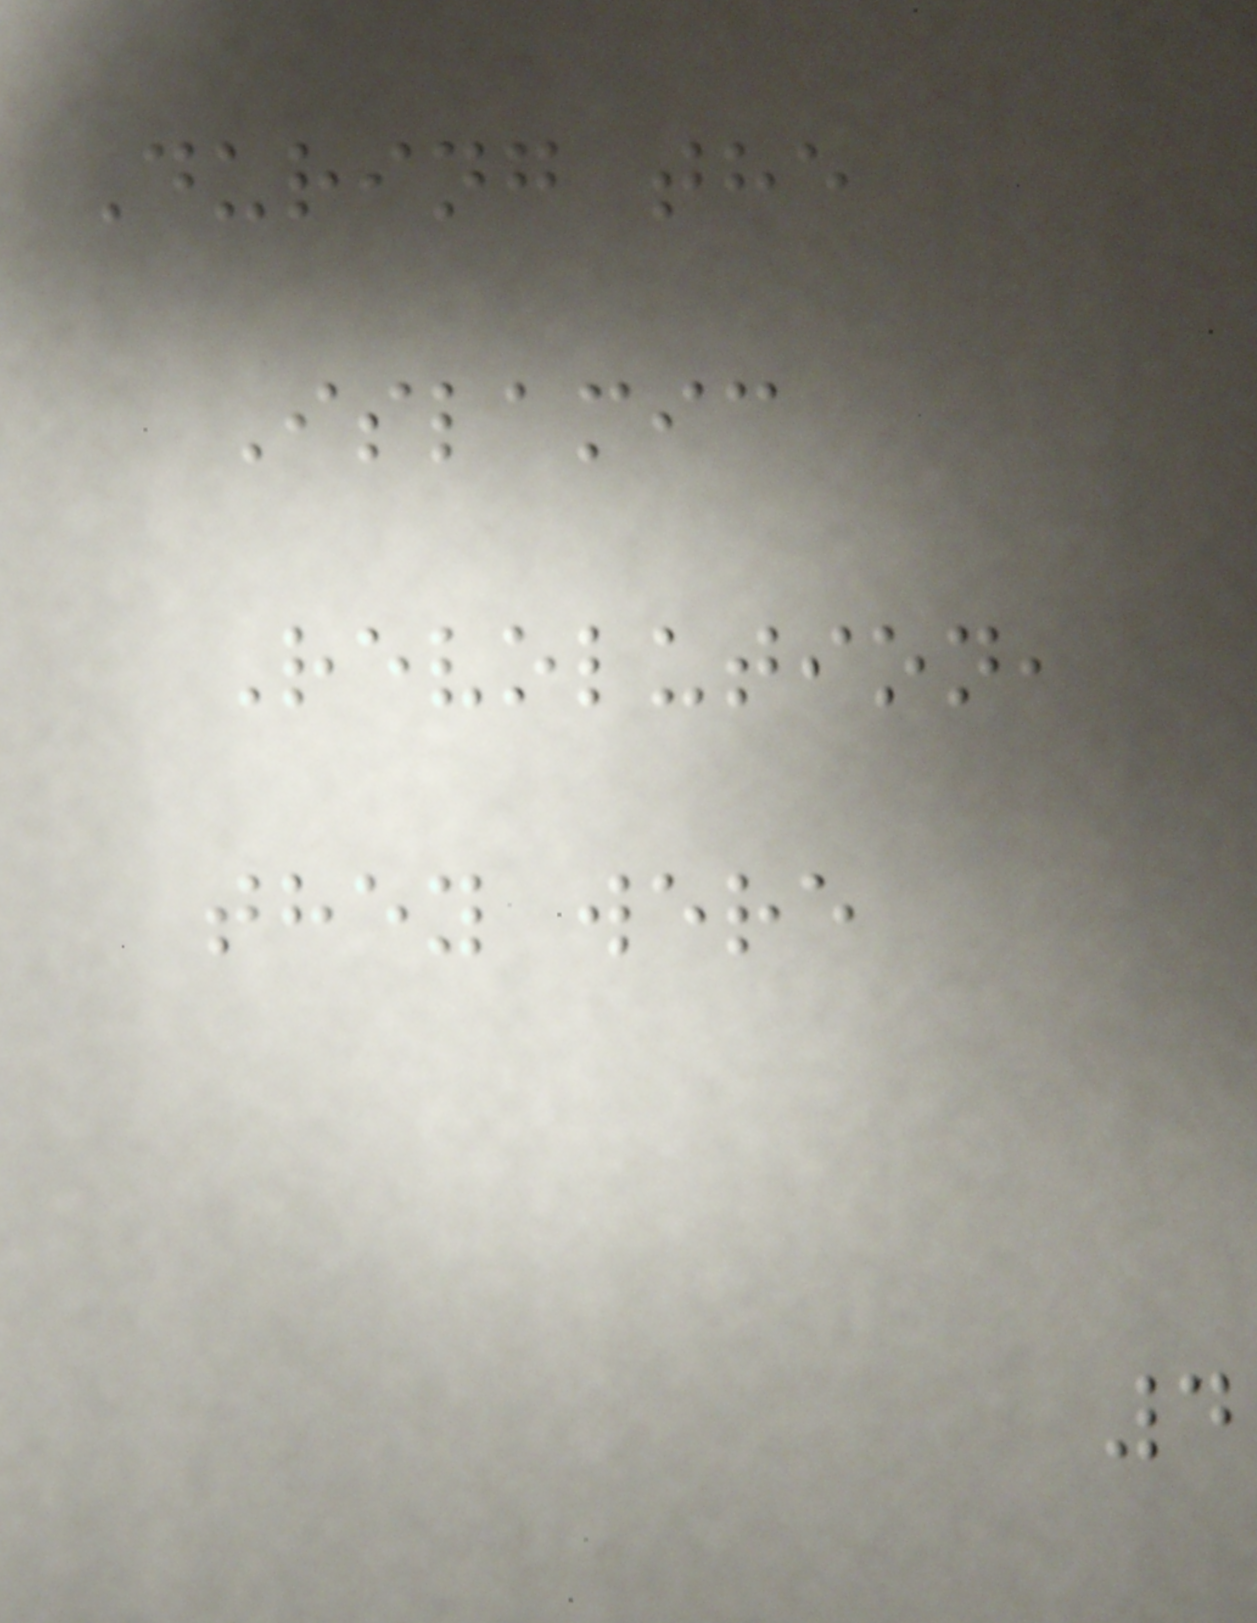During the
Islamic
Revolution,
they were
4
